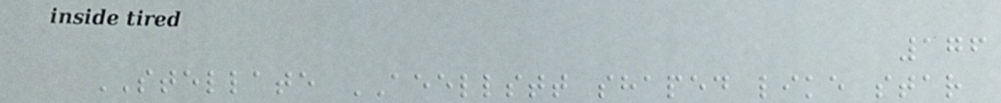176
STELLATE AEELLSTT shaped like star
